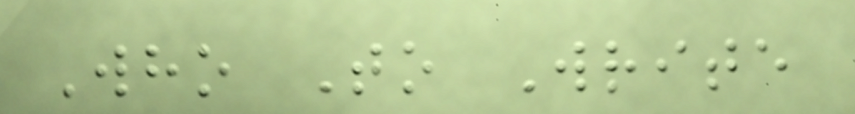Who To Write
